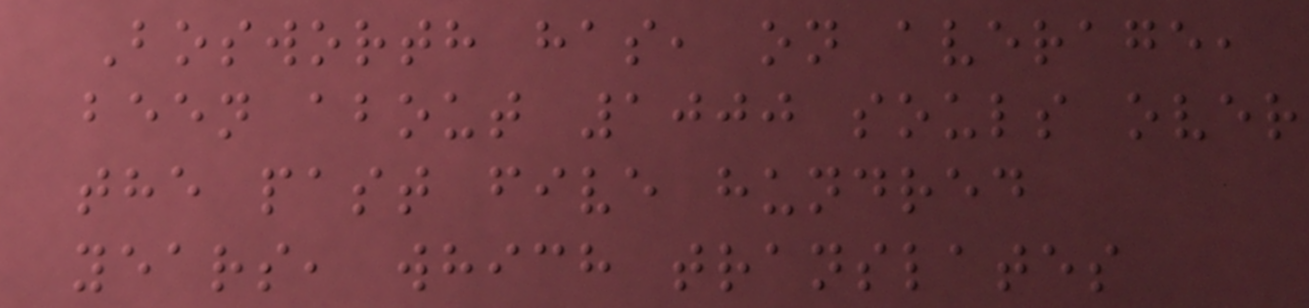Bosworth has, on average,
been about 1000 souls over
the past five hundred
years, which translates
